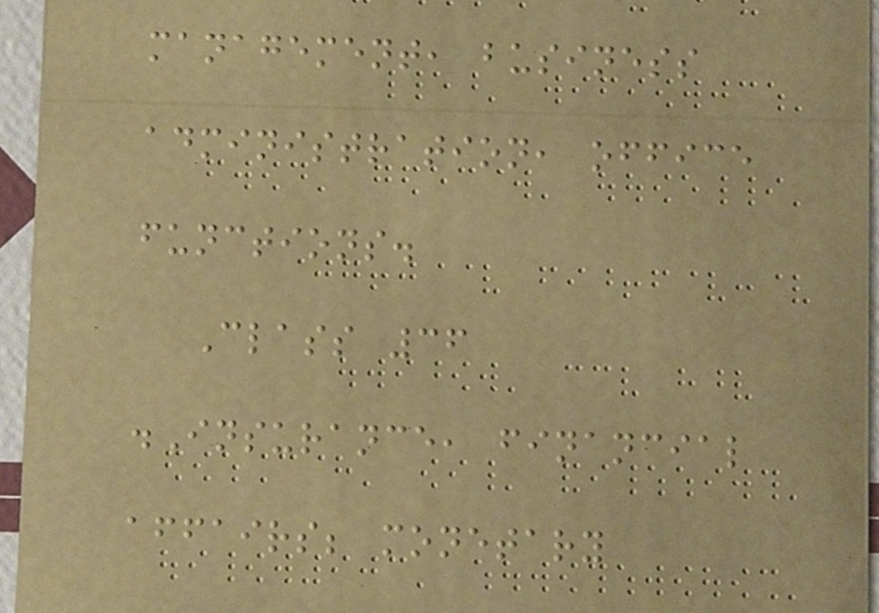management, business
administration, office
functions.
Class 36
.Insurance, financial
affairs; monetary
